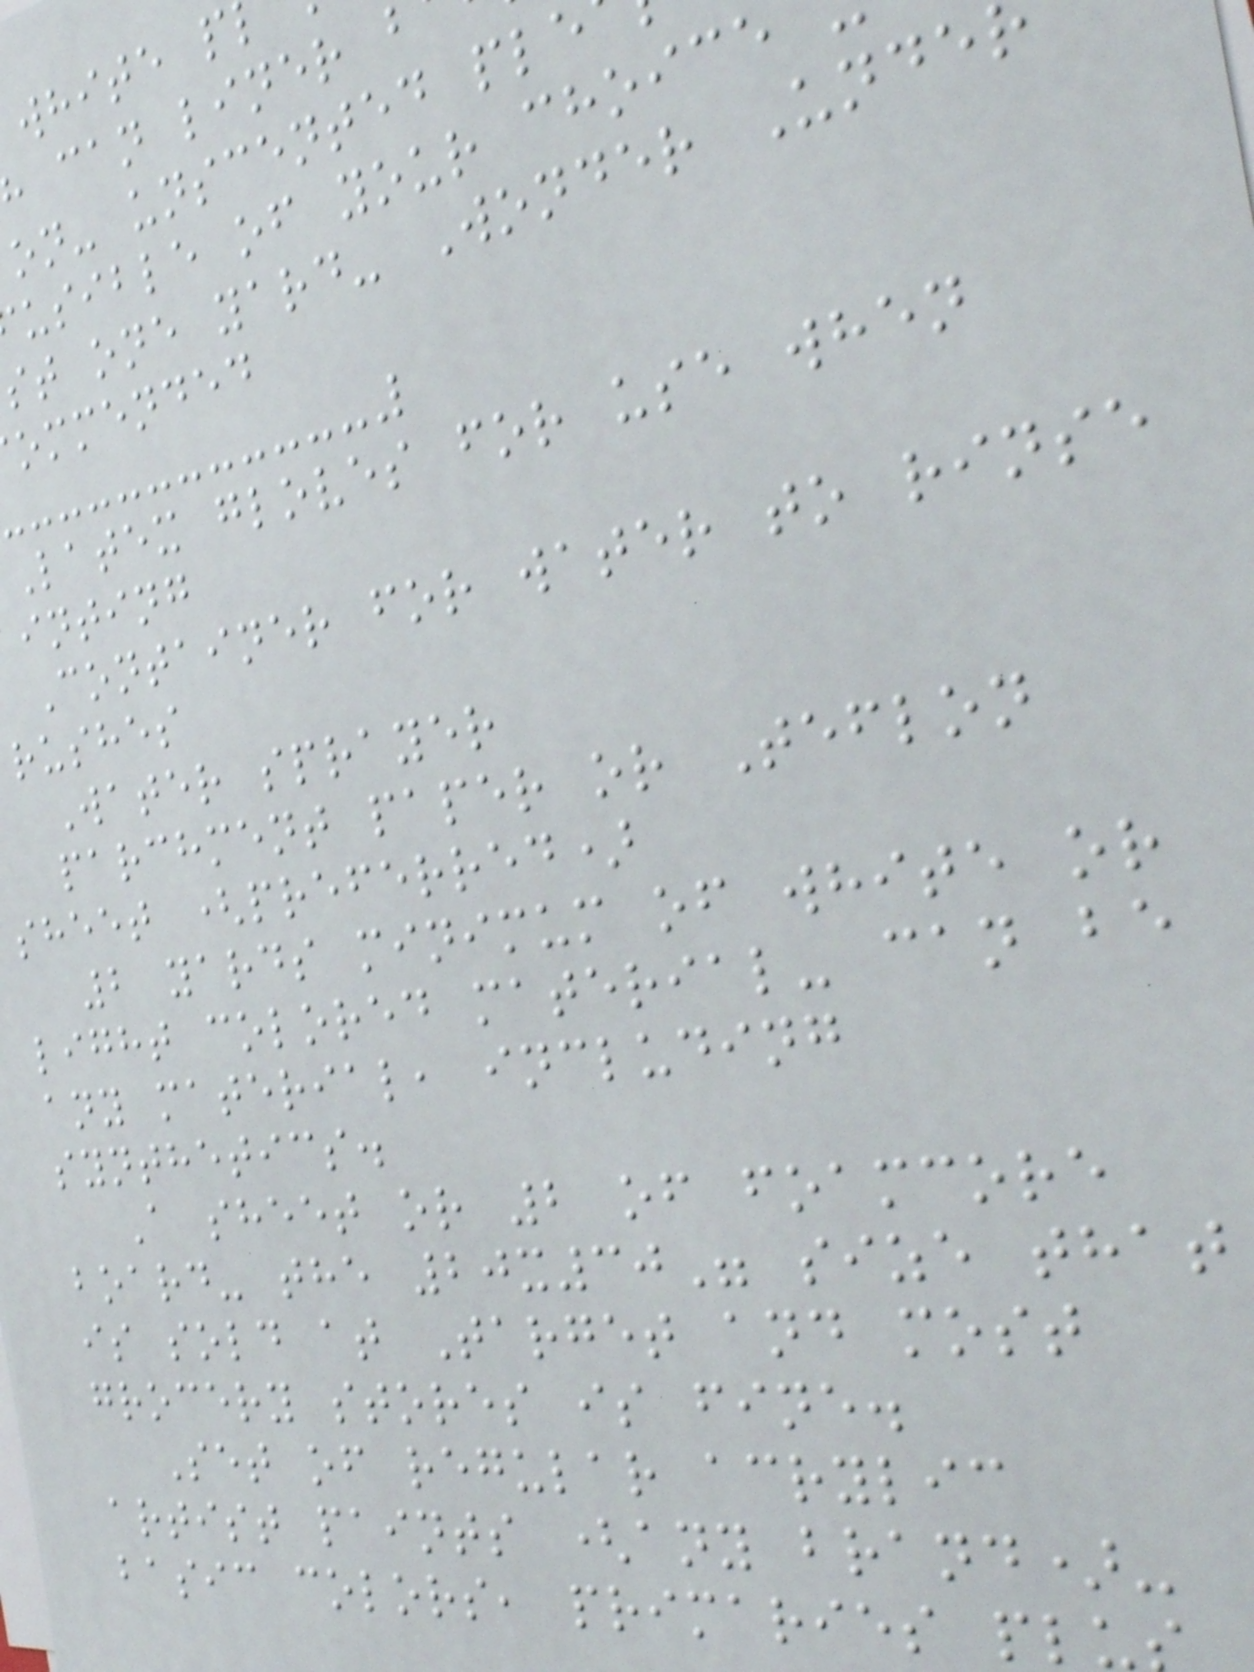white p
can liner
on- unscented ple
usible of your choice
st one yard- Wonder Unde
ommended
Latex gloves for use when
inting
Container for water to rinse
rushes
Water sprayer
parchment paper or Teflon
sheet (preferred)
2 yards minimum of white or
light colored material- can be
any material, including
synthetics.
A sheet or 2 of foamcore
board- the 20x30" size that
is sold at Target and most
grocery stores is fine.
Set of regular acrylic
artist paints (any brand)-
basic colors, primaries pl
